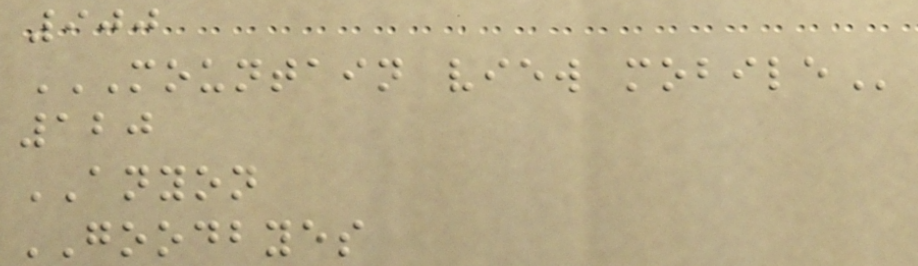900
MOUNTAIN VIEW MOBILE
120
ANYON
GOODBYES
